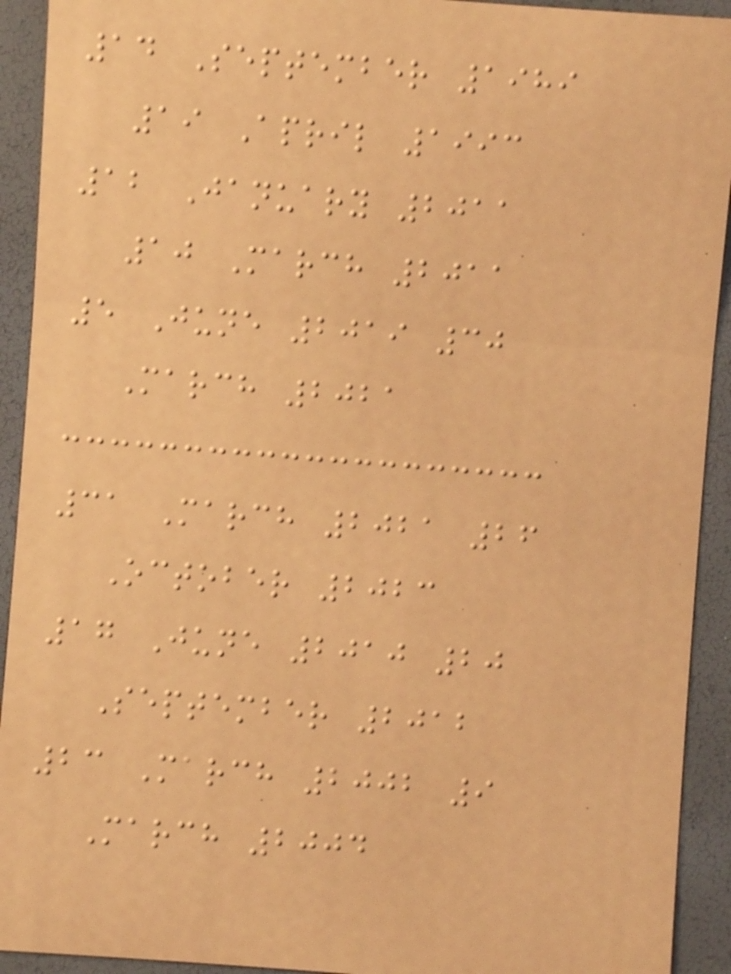14 September 1989
19 April 1993
12 January 2011
10 March 2011
5 June 2019 30
March 2021
31 March 2021 26
October 2023
17 June 2010 20
September 2012
23 March 2002 9
March 2004
